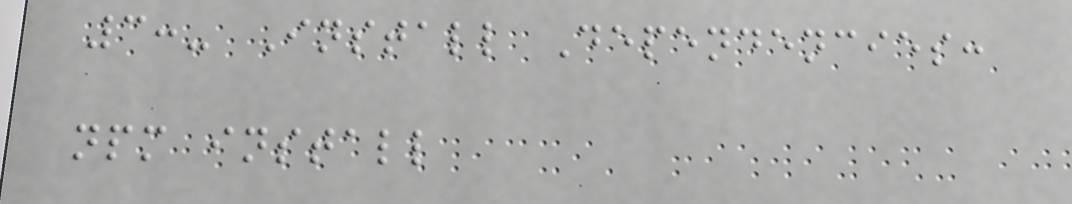3:- Install Dependencies:
npm install
